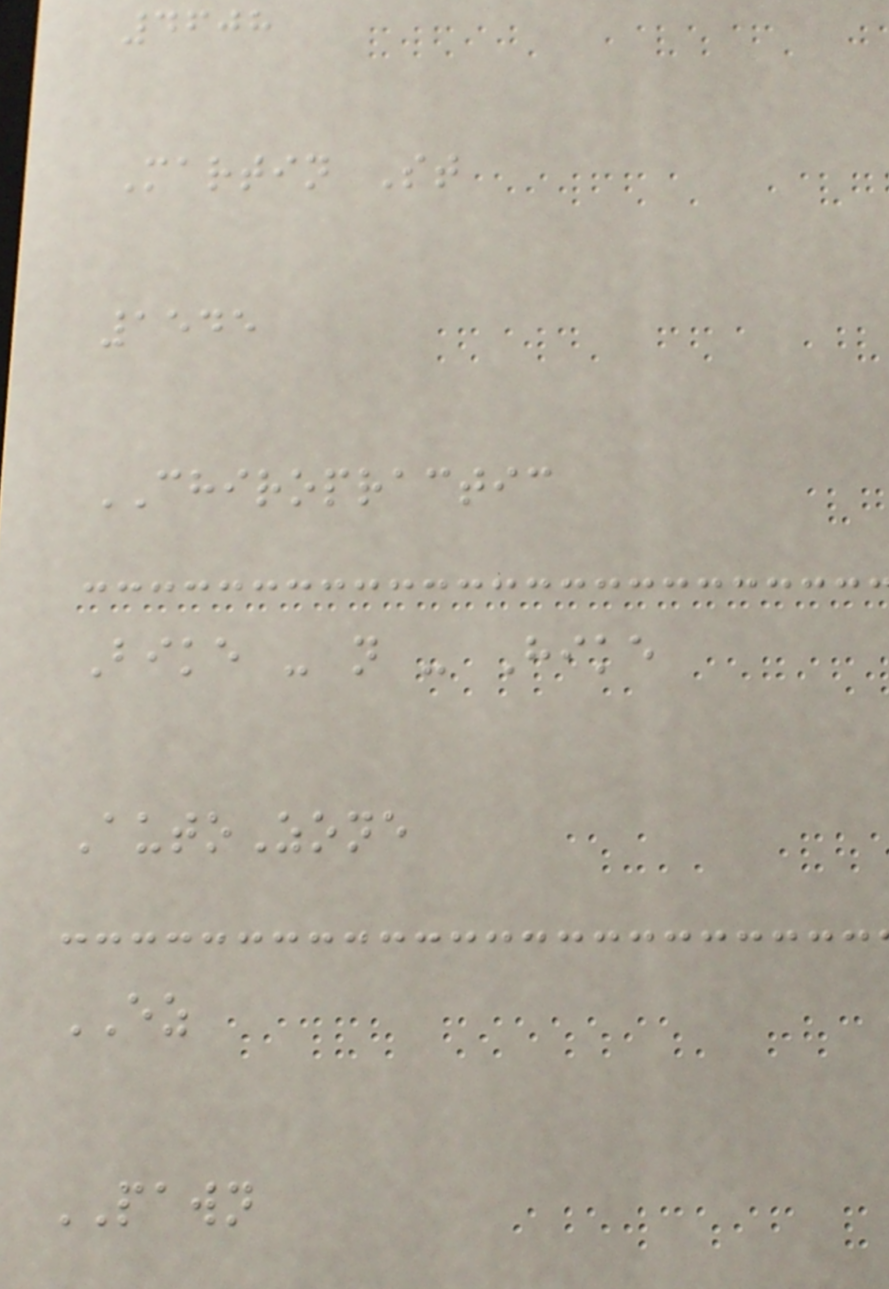4608
Martin St
1545
CHIROPRACTIC
Bike - n - Hike
AutoZone
EZ
PAWN
